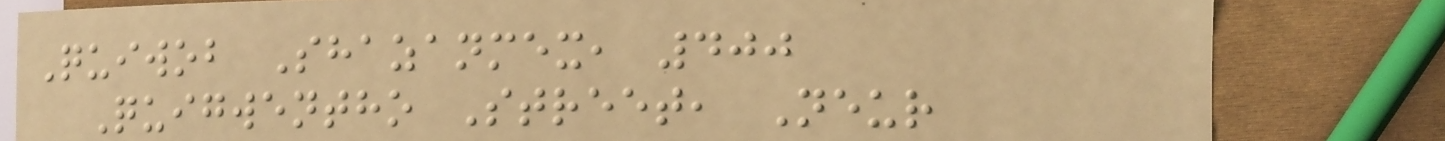Quiwob Shazanmex, 400
Quigwentho Street, Neur
